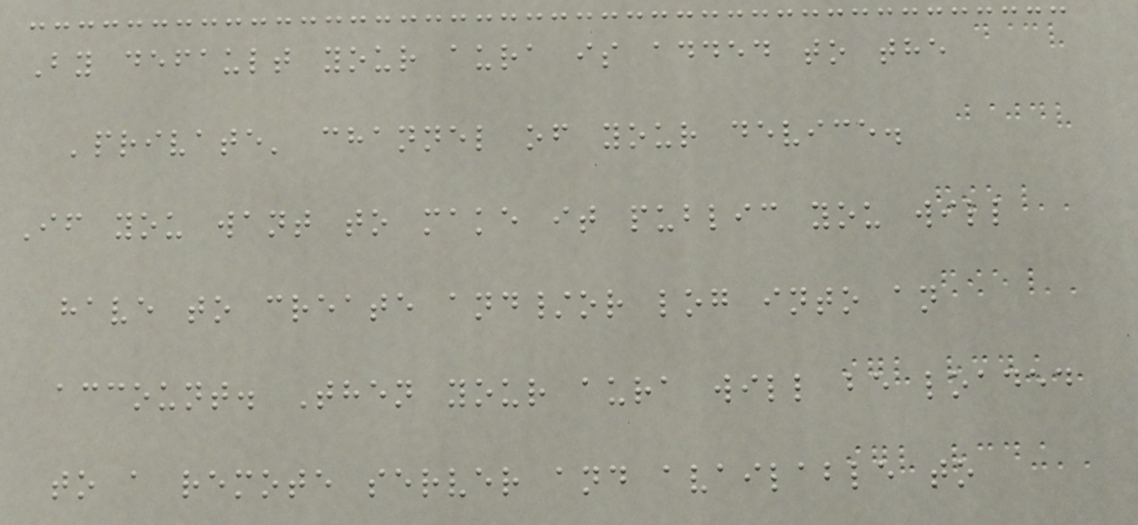By default your aura is added to the
'private' channel of your device.
If you want to make it public you will
have to create and/or log into an
account. Then your aura will be loaded
to a remote server and available to
